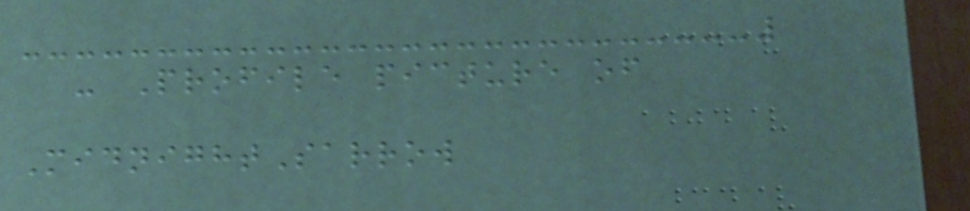- Profile picture of
MidnightSarrow
